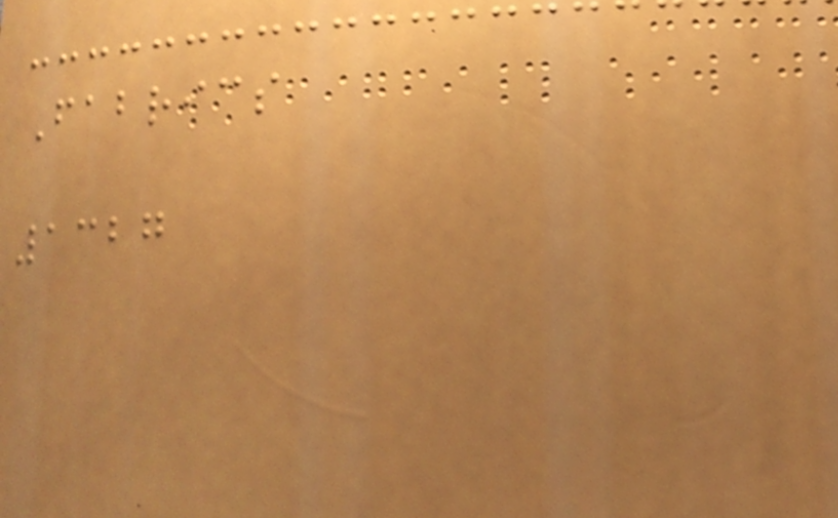Fabrics
1327
